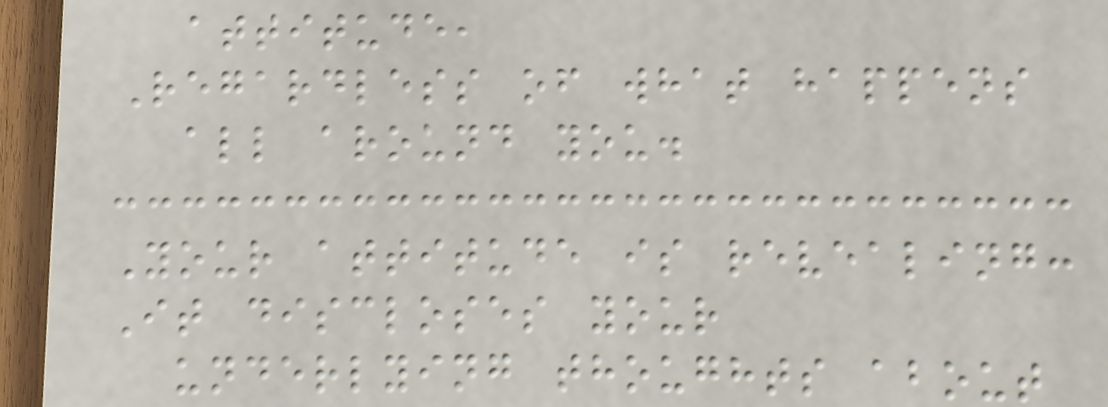attitude,
Regardless of what happens
all around you.
Your attitude is revealing:
It discloses your
underlying thoughts about
